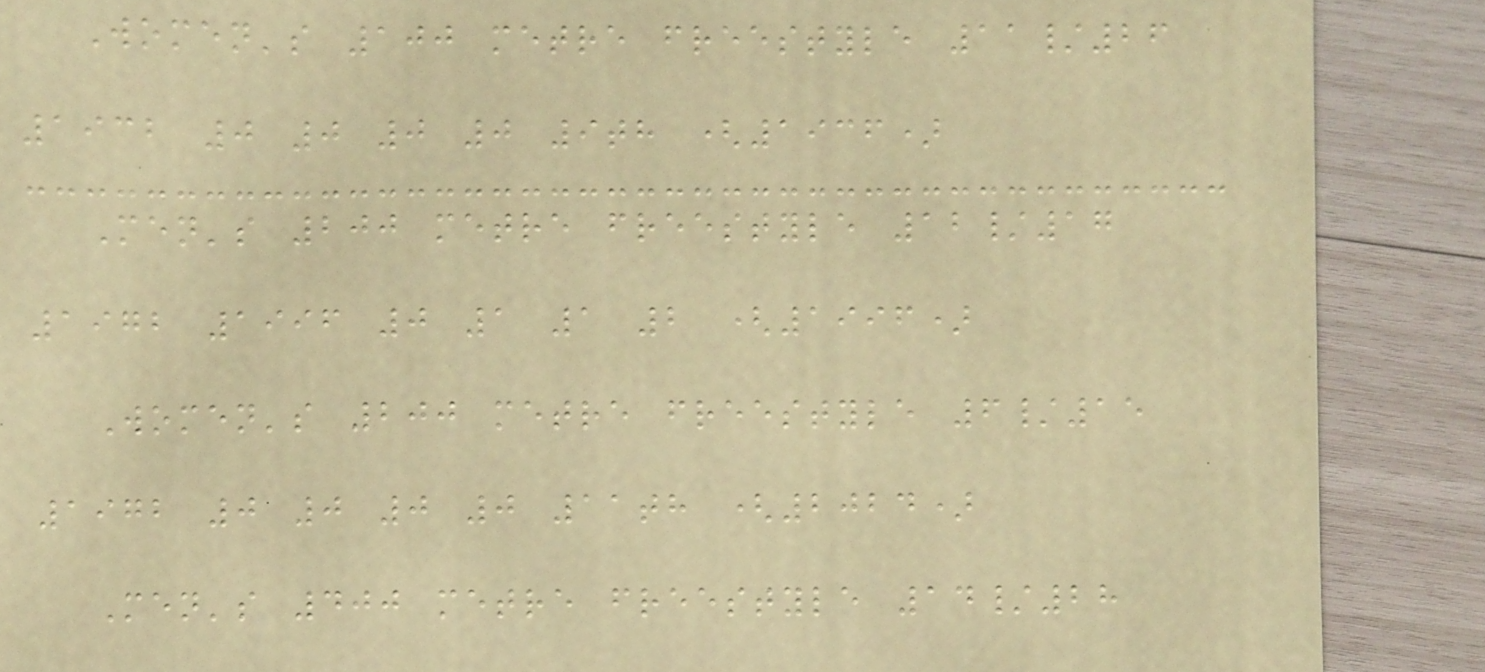Women's 100 metre freestyle 11/26
1932 0 0 0 0 9th (1936)
Men's 200 metre freestyle 12/17
1972 1996 0 1 1 2 (1996)
Women's 200 metre freestyle 6/15
1972 0 0 0 0 11th (2024)
Men's 400 metre freestyle 14/28
